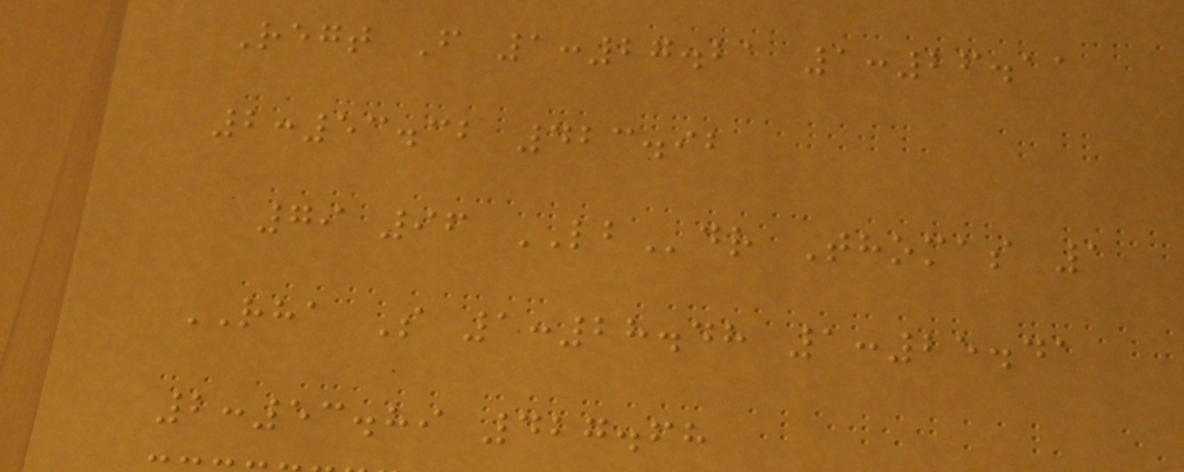Regt F 1:27.21 1:26.11
2:53.32 423.92
79 96 LBdr Thomas 1
RHA S 1:28.48 1:25.41
2:53.89 427.68
